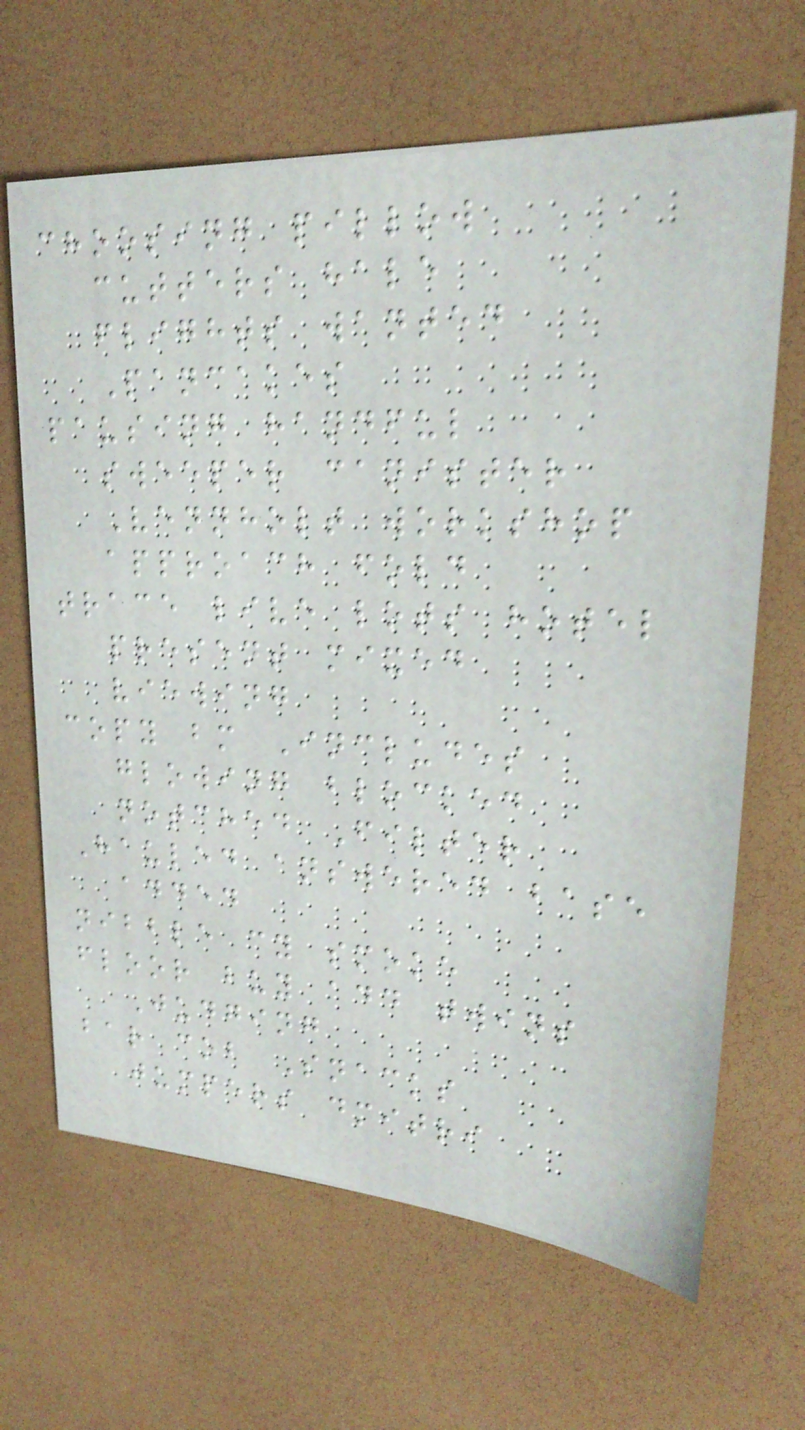choosing pillow
cutters hale
flights wanted
Pancakes
pausing handful
sweeper canister
Vennholt workshop
approach fold
trace live lots hotel
present mixed
viewing
copy bm Includes
glowing blocked
notched Filter
Hauled answered base
added
nibble cy smoke
floor buy add twins
Judging
bar cob Snacks
jumpers dmitri
